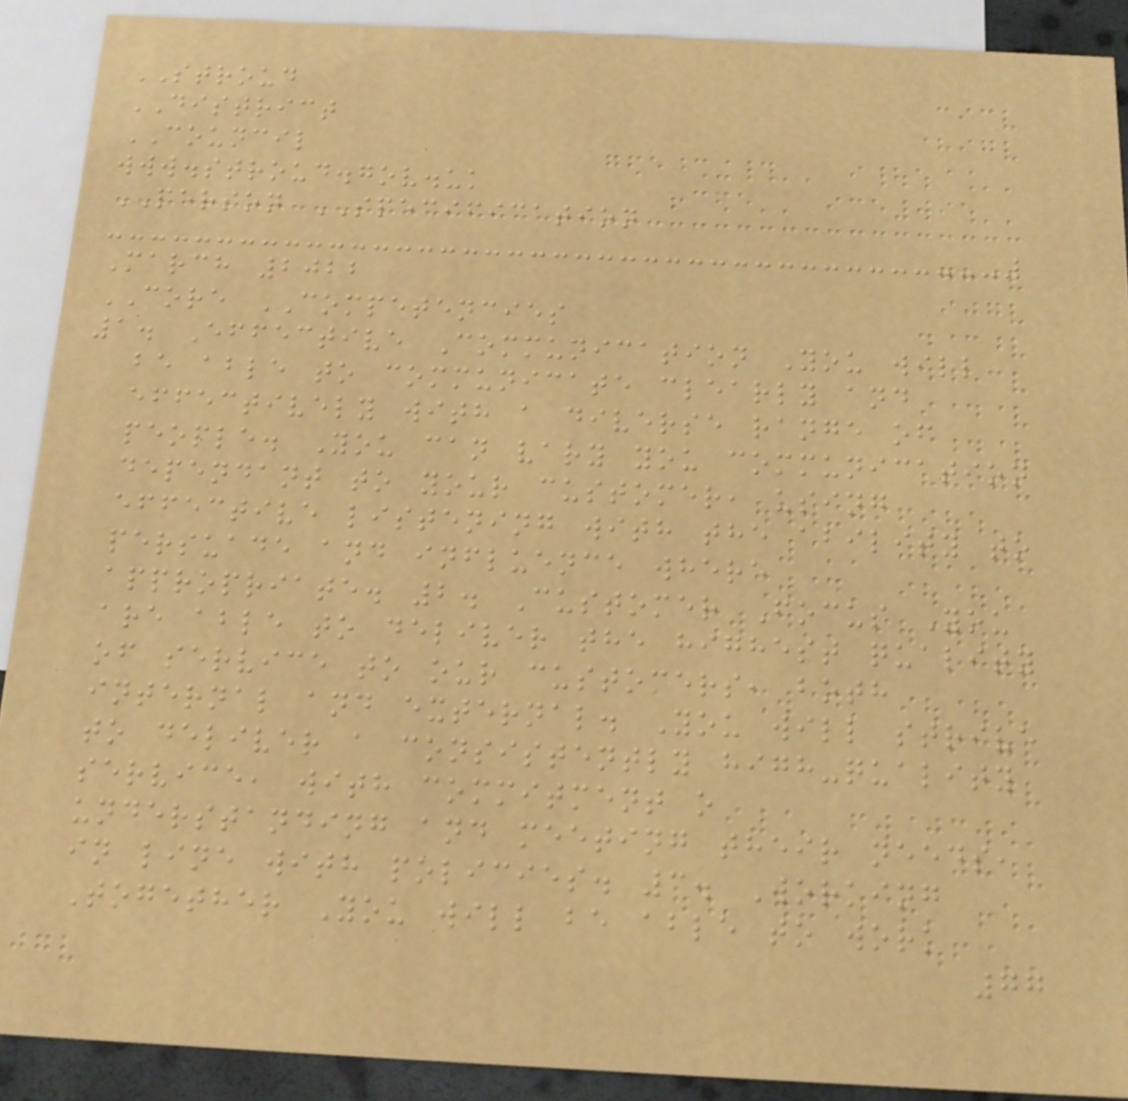STROUD
DISTRICT
COUNCIL
www.stroud.gov.uk
PERSON SPECIFICATION
March 2022
CORE COMPETENCIES
1. Effective Communication You will
be able to communicate clearly and
effectively with a diverse range of
people. You can vary you communication
dependant to your customer, using
effective listening with the ability to
persuade and influence where
appropriate. 2. Customer Focus You
are able to deliver the highest quality
of service to our customers, both
internal and external. You will strive
to deliver a consistently high-quality
service, with commitment o
understanding and meeting their needs,
in line with policies. 3. Working
Together You will be able to work
77
